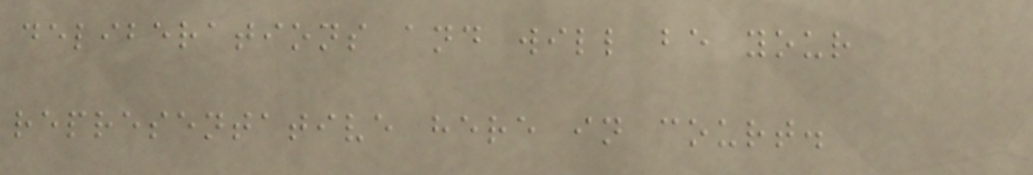deliberations and will be your
representative here in court.
